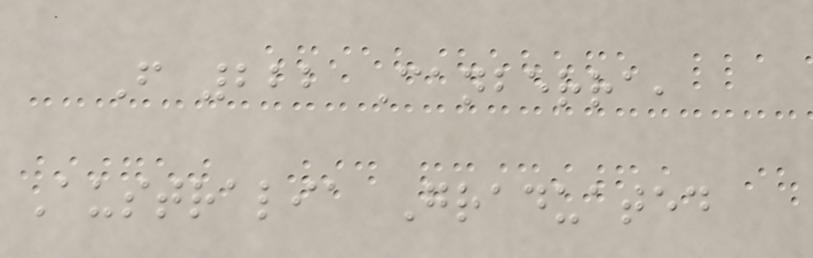F 222 Canberra,
Australia Graduated
